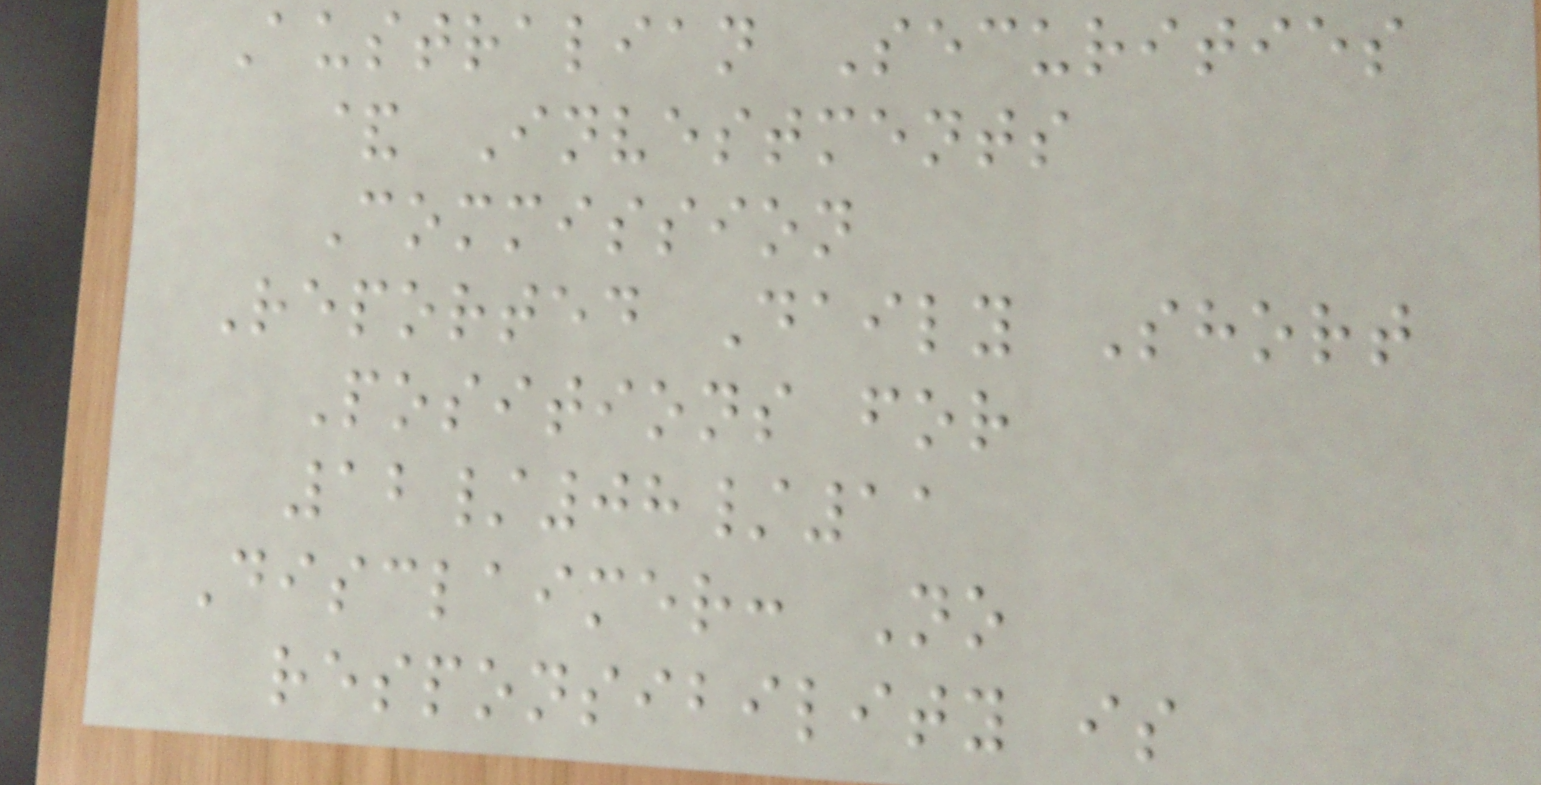Australian Securities
& Investments
Commission
Reported Daily Short
Positions for
12/08/11
Disclaimer: No
responsibility is
